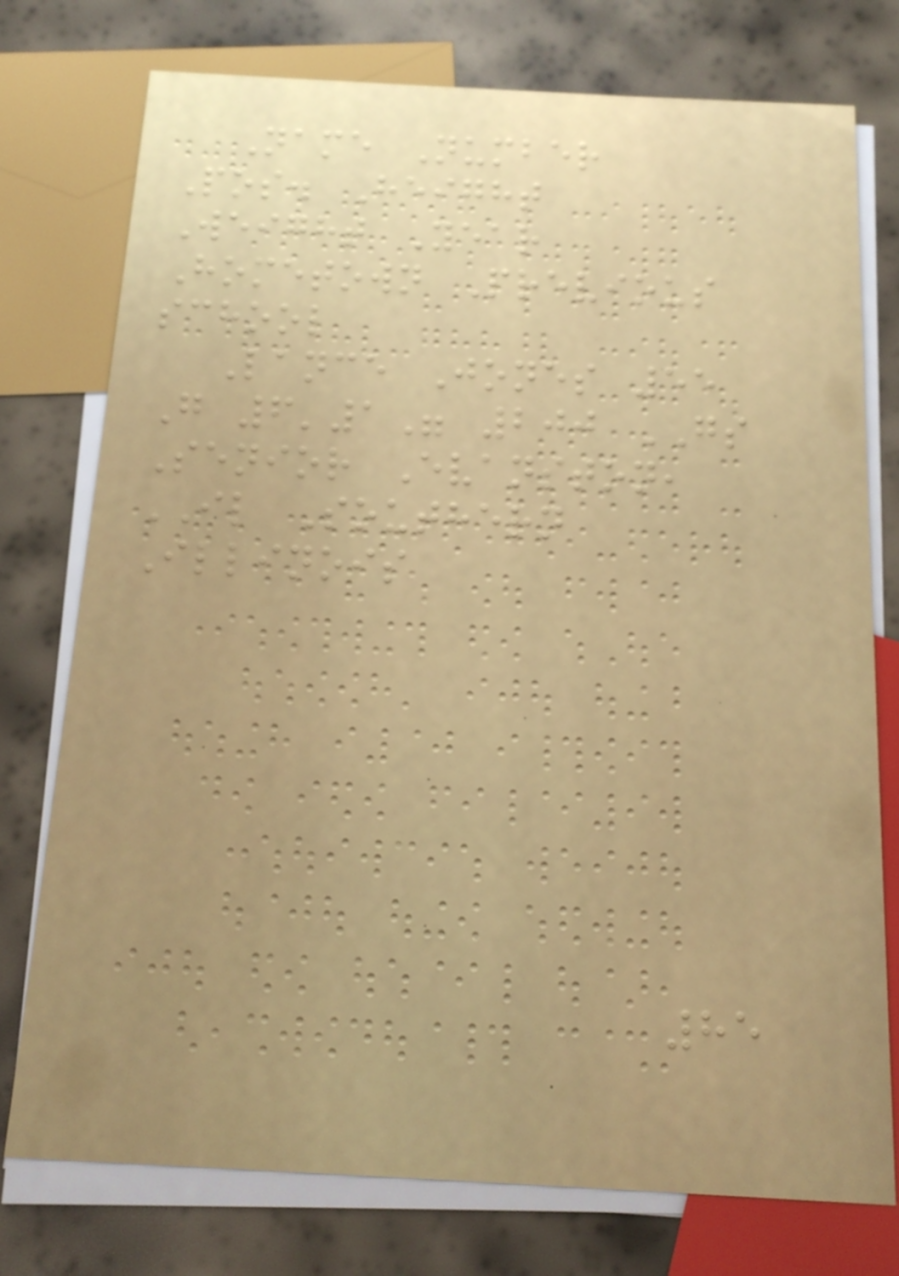Name Number
Pos. Height
Weight Year
Hometown Previous
school
Lance Jones 55
G 6'1" 200 GS
Senior Evanston,
IL Southern
Illinois
85
